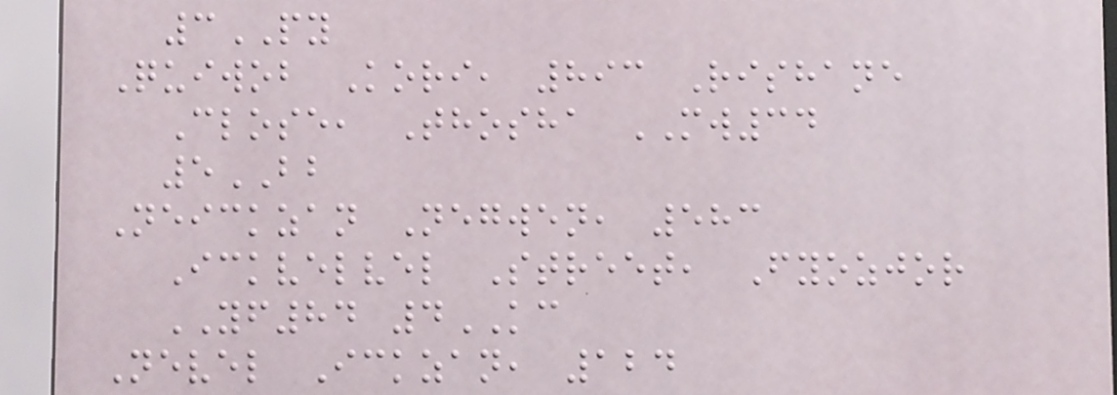3PY
Quiwob Kori, 893 Rishane
Close, Thosha MW34
5BB
Neickzan Negwen, 583
Ickvelvel Street, Fyozjor
YF84 4KC
Nevel Ickzan, 124
